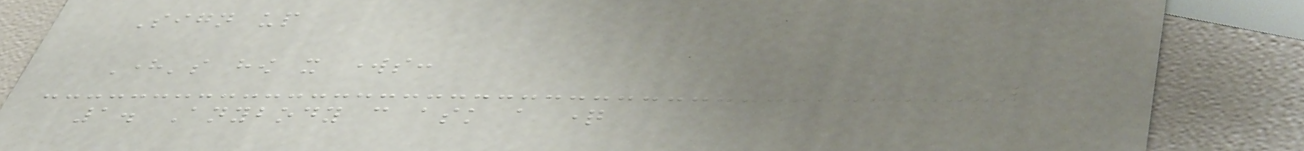Sign up
Here's how it works:
1. Anybody can ask a question
